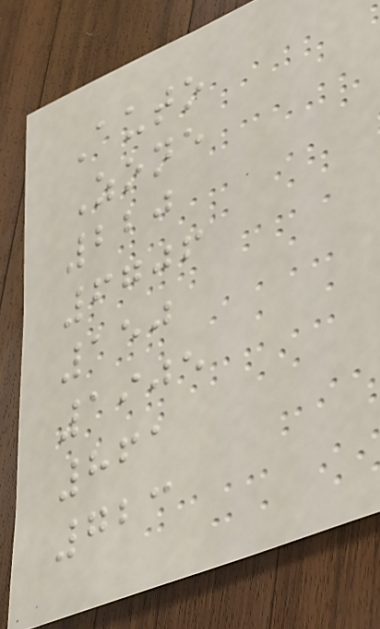Auto
Zone
220
6706
150
1905
861
723
